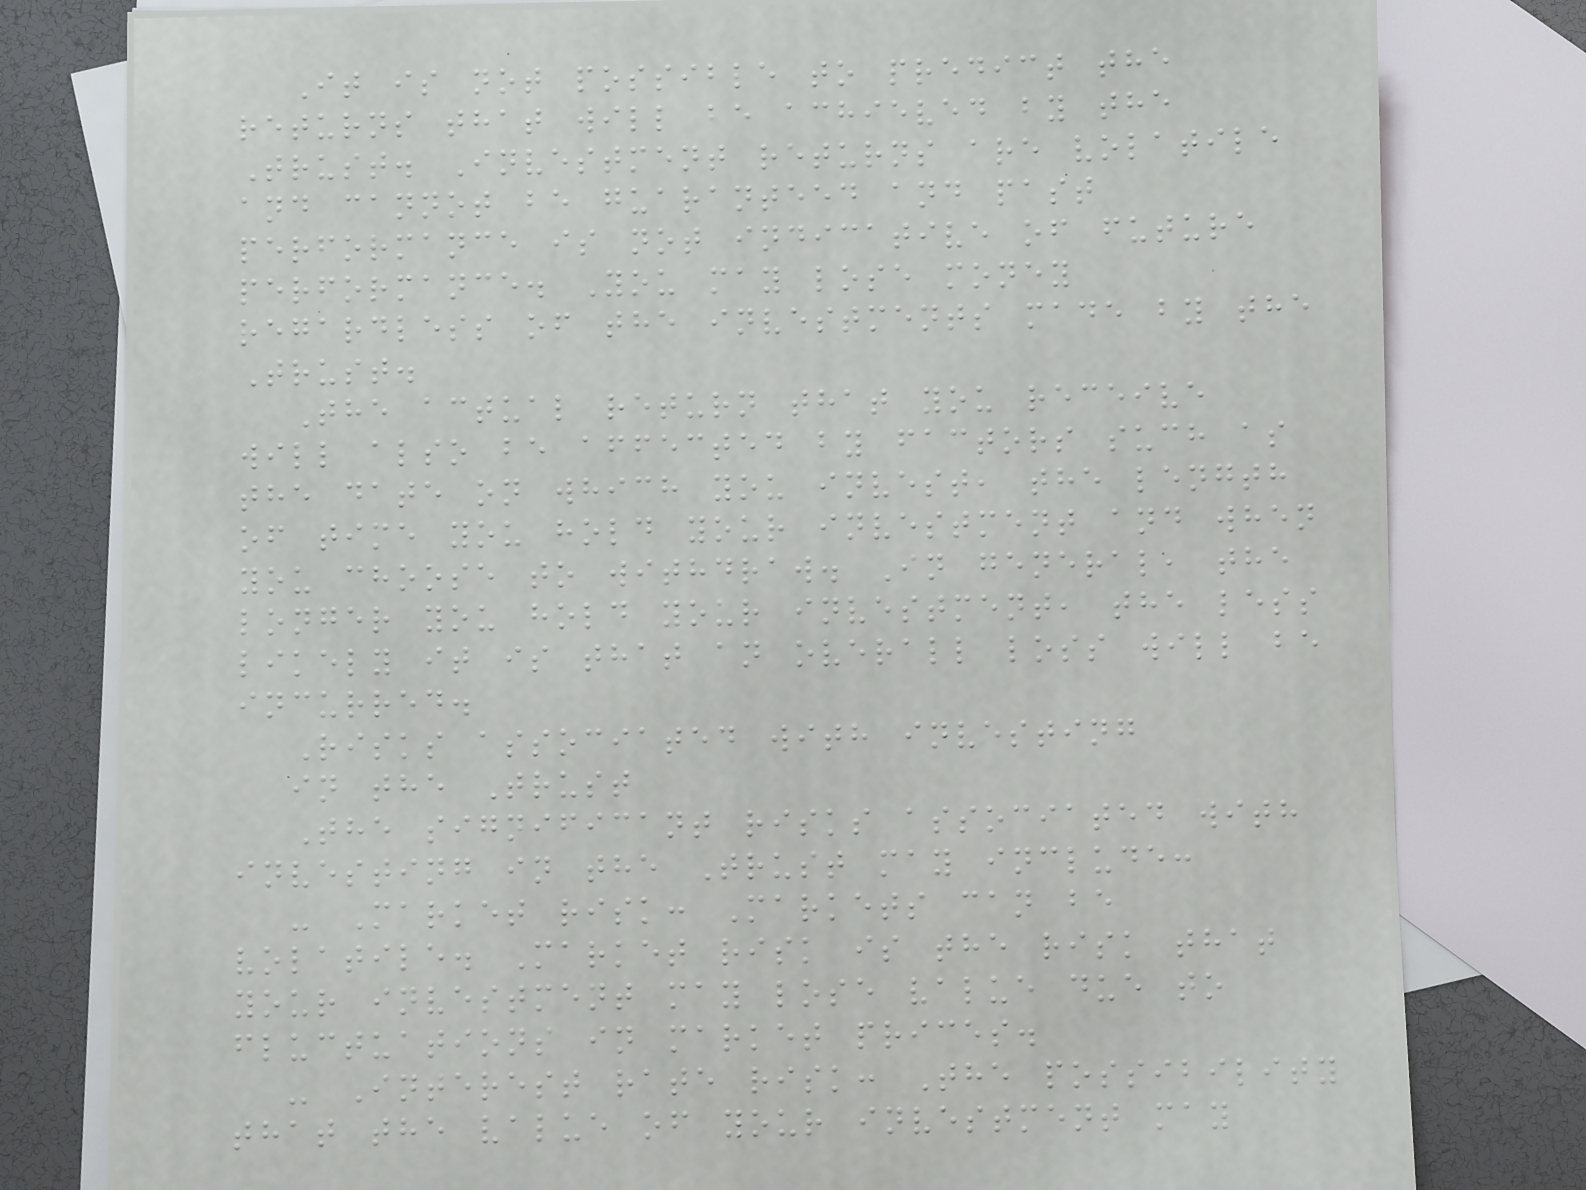It is not possible to predict the
returns that will be achieved by the
Trust. Investment returns are volatile
and cannot be guaranteed and past
performance is not indicative of future
performance. You may lose money
regardless of the investments made by the
Trust.
The actual return that you receive
will also be affected by factors such as
the date on which you invest, the length
of time you hold your investment and when
you choose to withdraw. In general, the
longer you hold your investment, the less
likely it is that an overall loss will be
incurred.
Risks associated with investing
in the Trust
The significant risks associated with
investing in the Trust may include:
- Market risk: Markets can be
volatile. Market risk is the risk that
your investment may lose value due to
fluctuations in market prices.
- Interest rate risk: The possibility
that the value of your investment may
